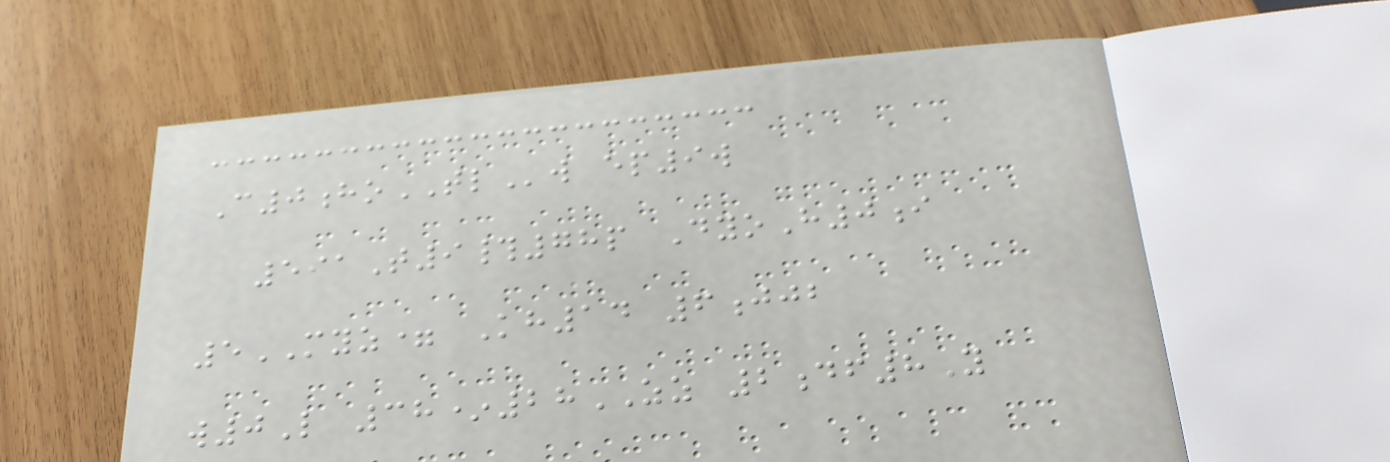C0hoTLw ep9w
591T9#78p DyoH0i
5MYZ= Kh14 6jjb
w0L 38*28ZZ 2df8Y
